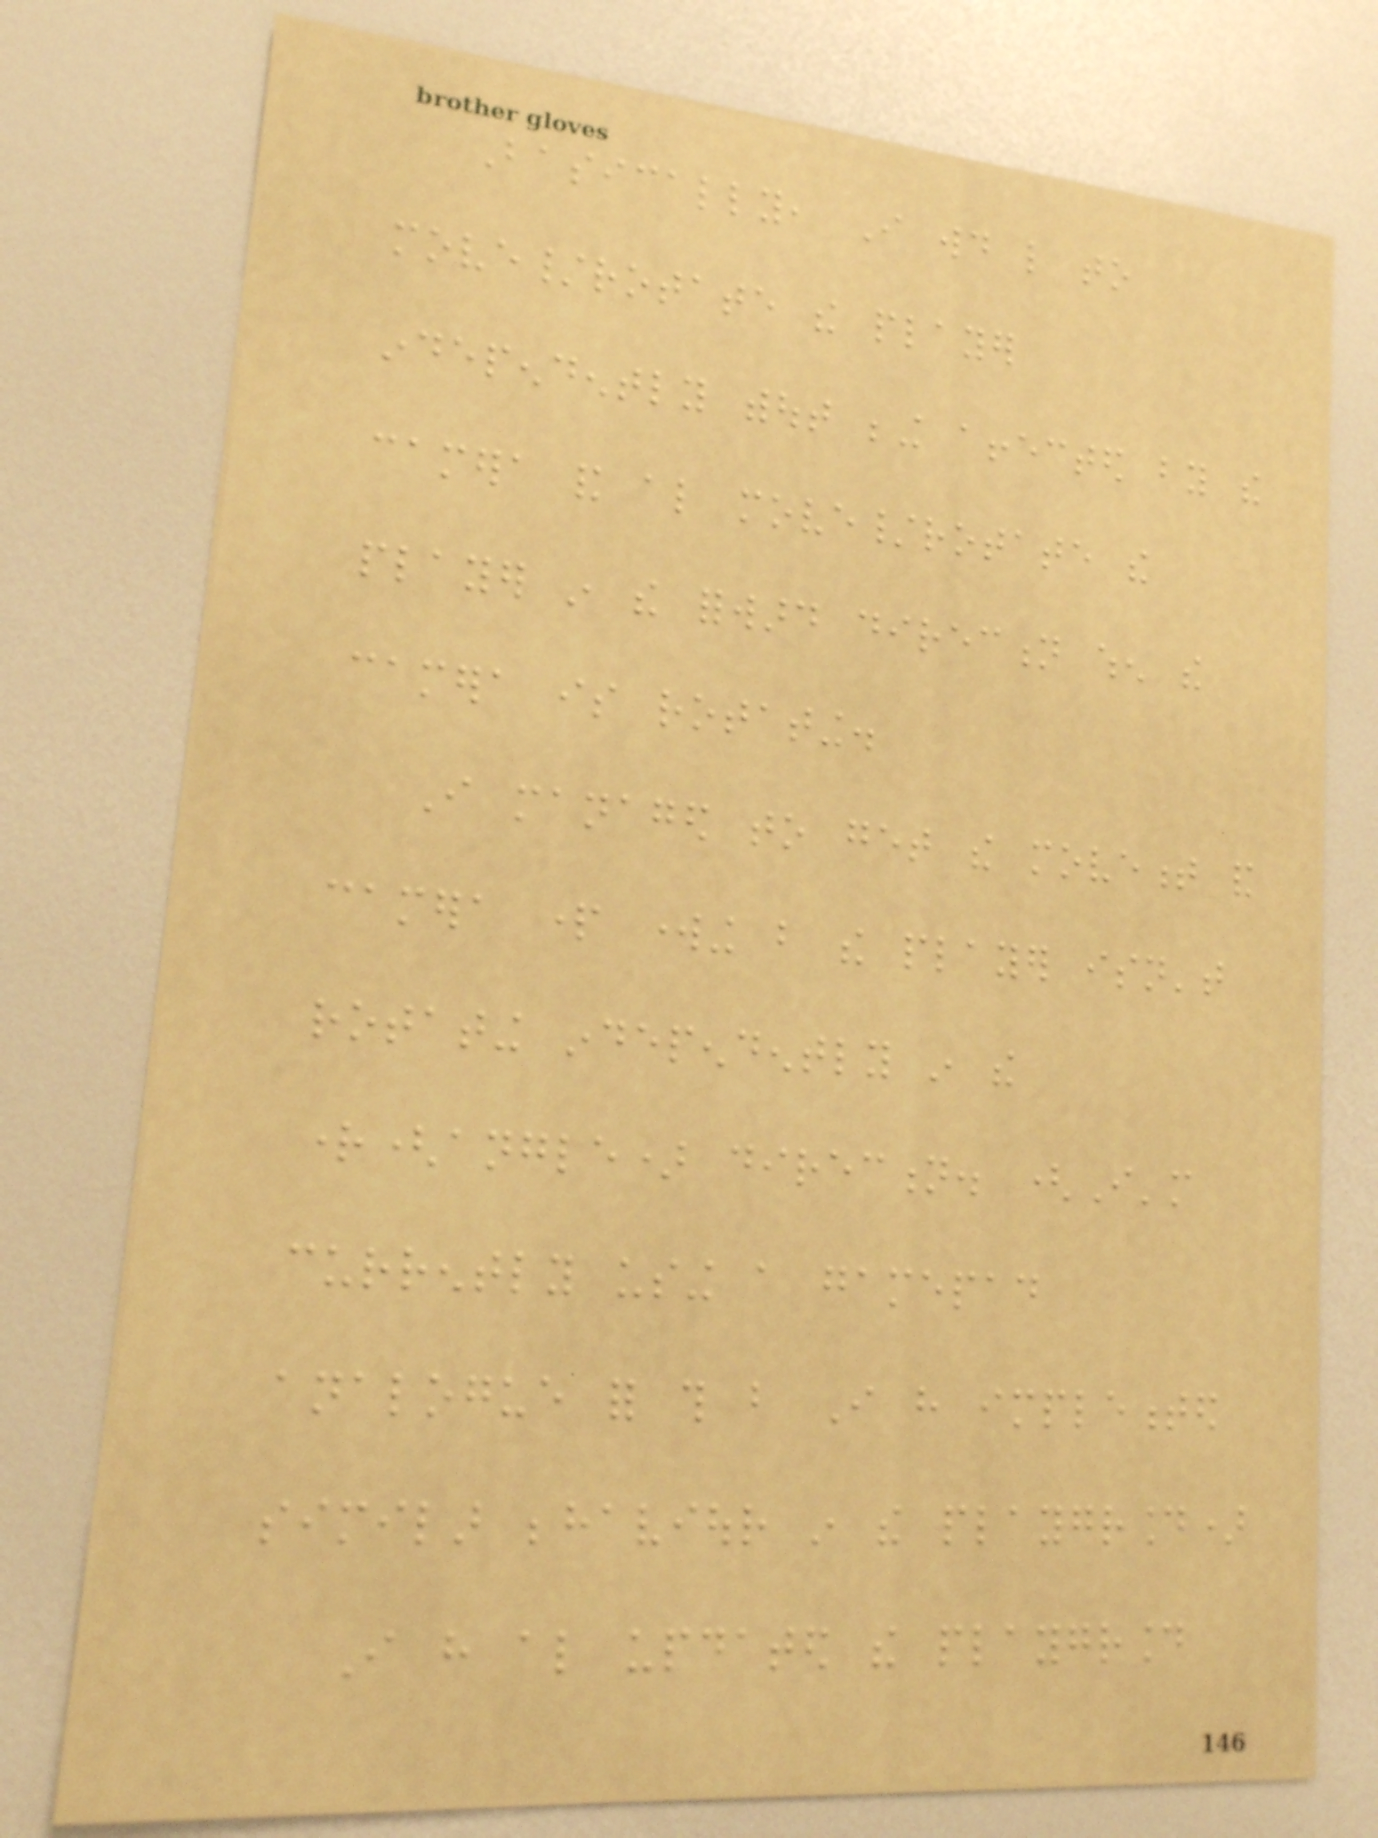Basically, I would like to
move/rotate the player
independently without being affected by the
camera and also move/rotate the
player in the forward direction when the
camera is rotating.
I managed to get the movement and
camera part working but the player isn't
rotating independently in the
right(angle) direction. (I'm
currently using a gamepad
analogue for this but I have implemented
similar behaviour in the playground)
I have also updated the playground
